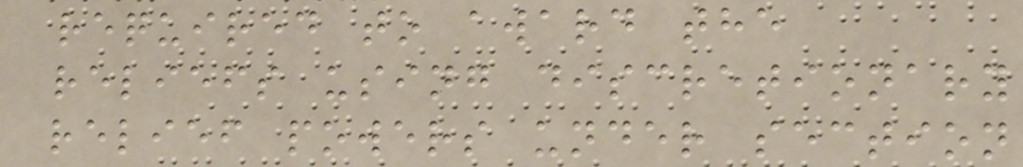required to award the
reliefs using discretionary
relief powers under section
